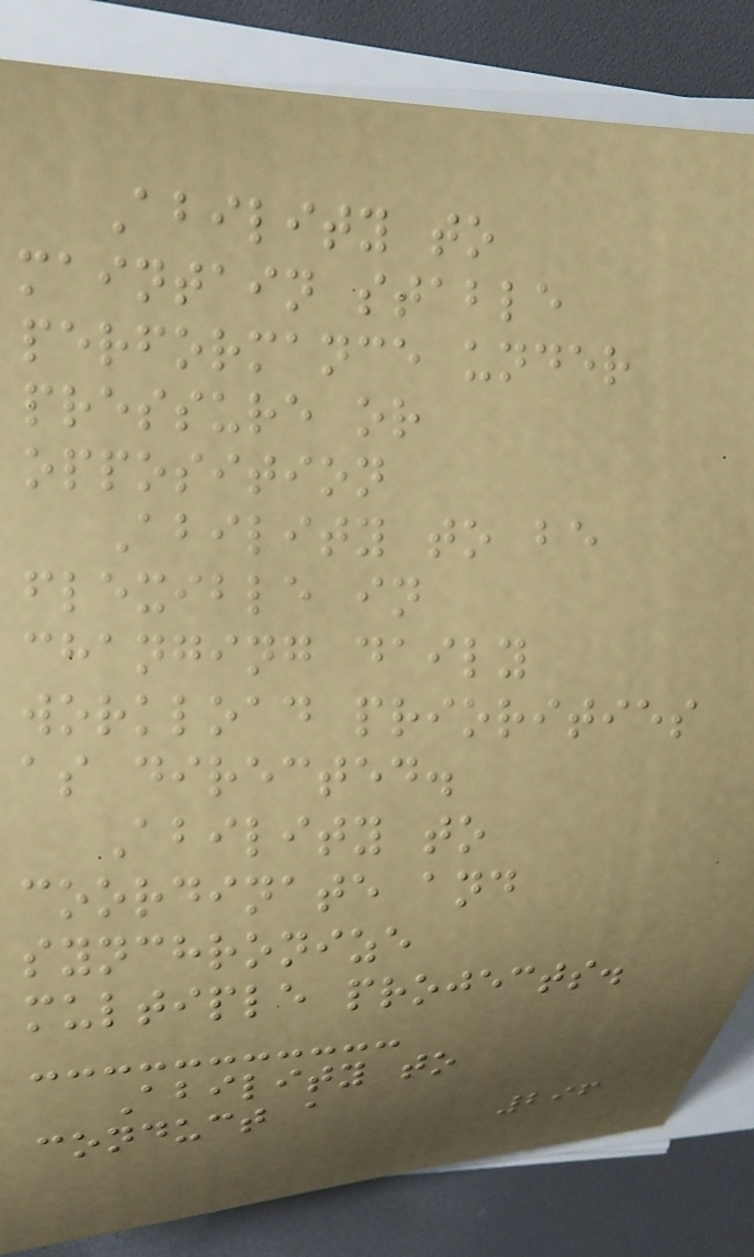Ability to
maintain stable
performance under
pressure or
opposition
Ability to be
flexible in
changing daily
workload priorities
as directed.
Ability to
coordinate and
synchronize
multiple projects.
Ability to
conduct a
296
